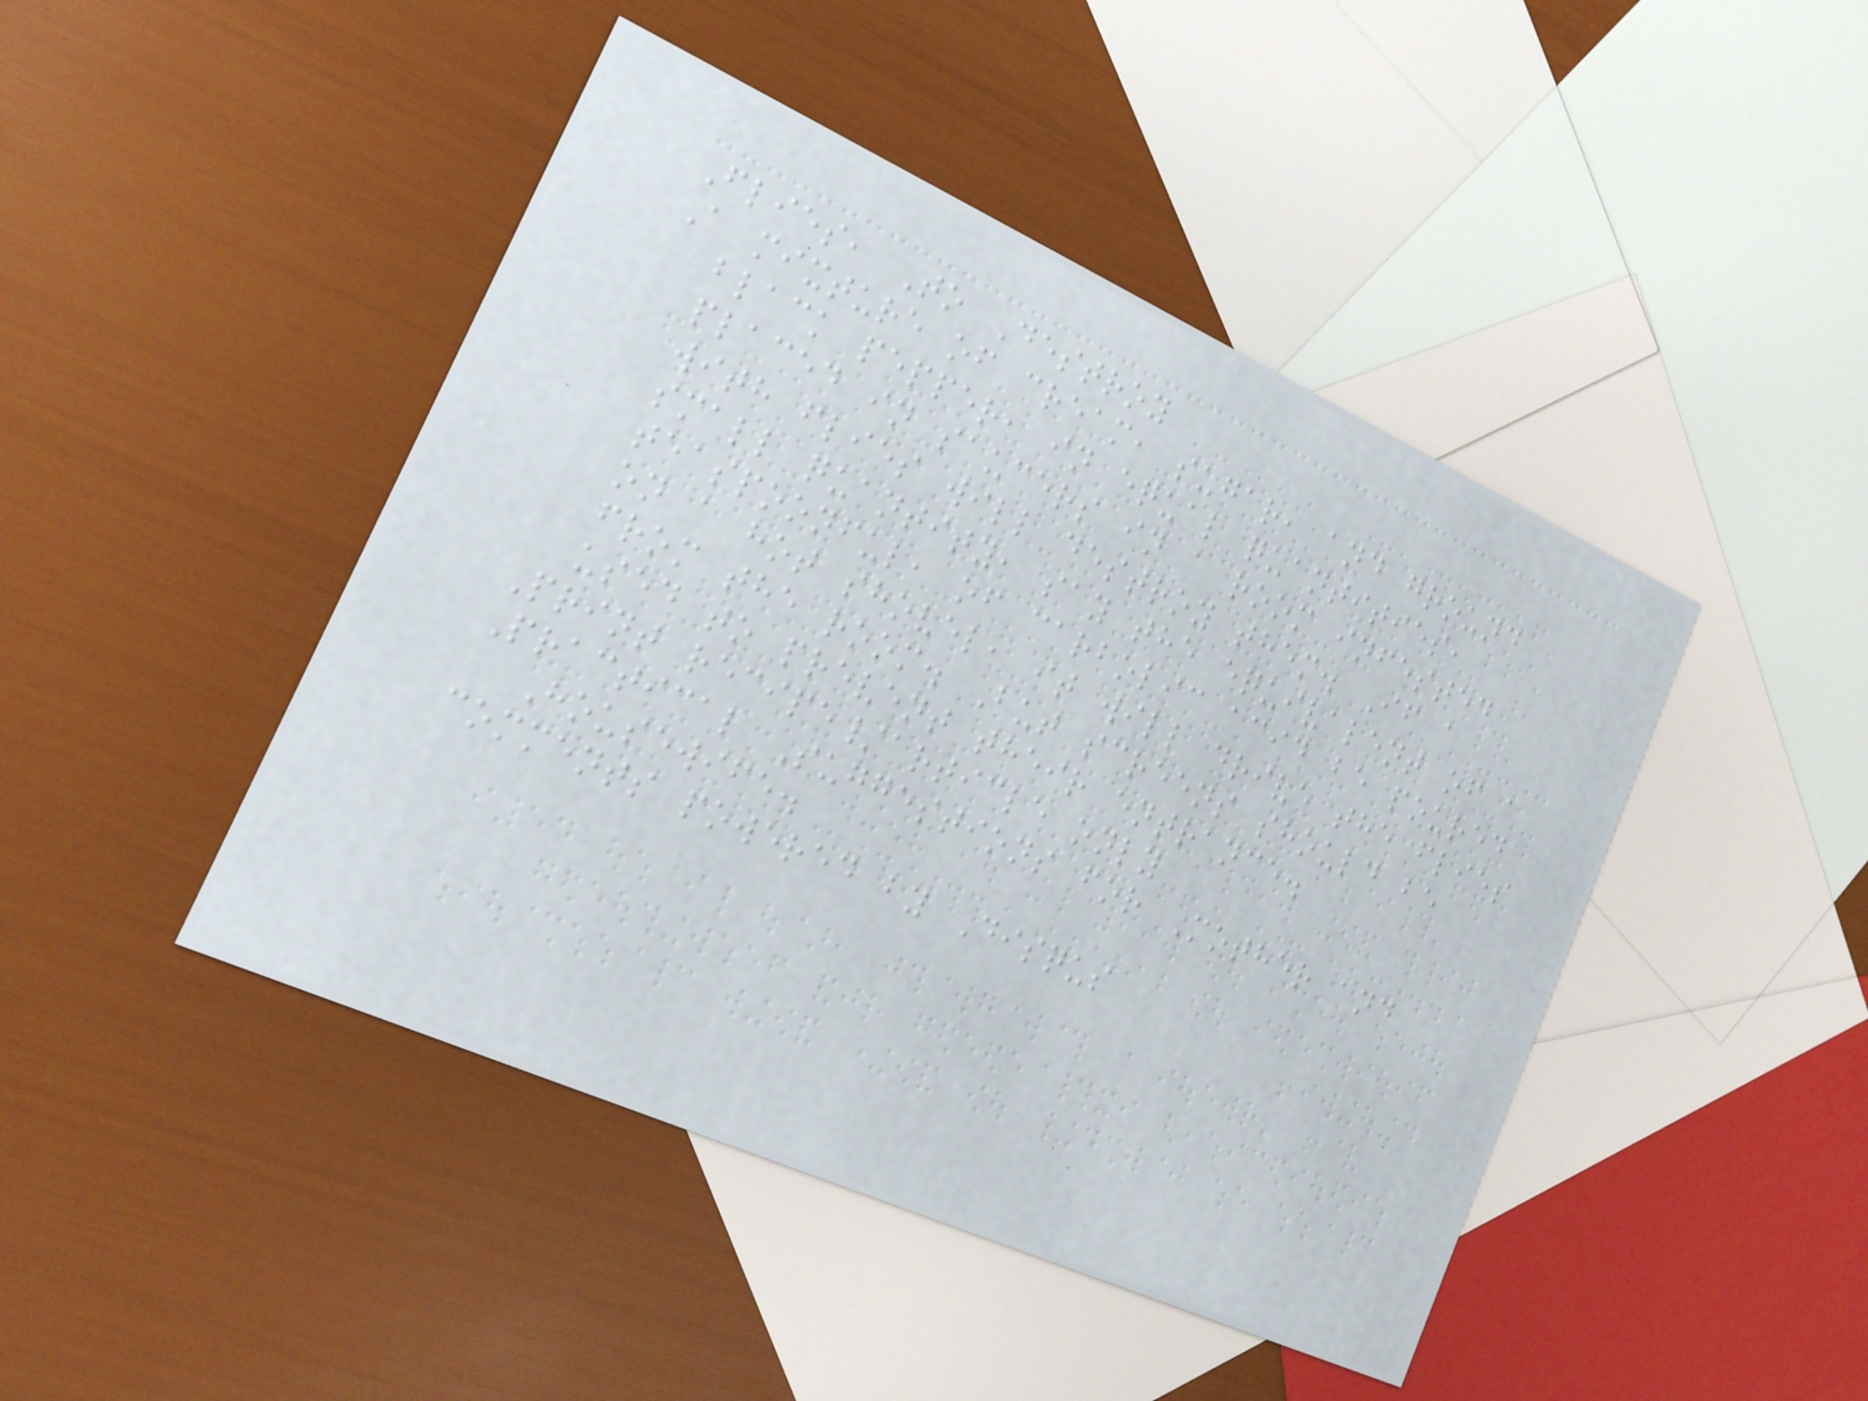Flies, To Destroy
A mixture of cream, sugar, and ground
black pepper, in equal quantities,
placed in saucers in a room infested
with flies will destroy them. If a
small quantity, say the equivalent of a
teaspoonful, of carbolic acid be poured
on a hot shovel, it will drive the flies
from the room. But screens should be
used to prevent their entrance.
Print recipe/article only
Practical Suggestions for Mother and
Housewife.
comments powered by Disqus
